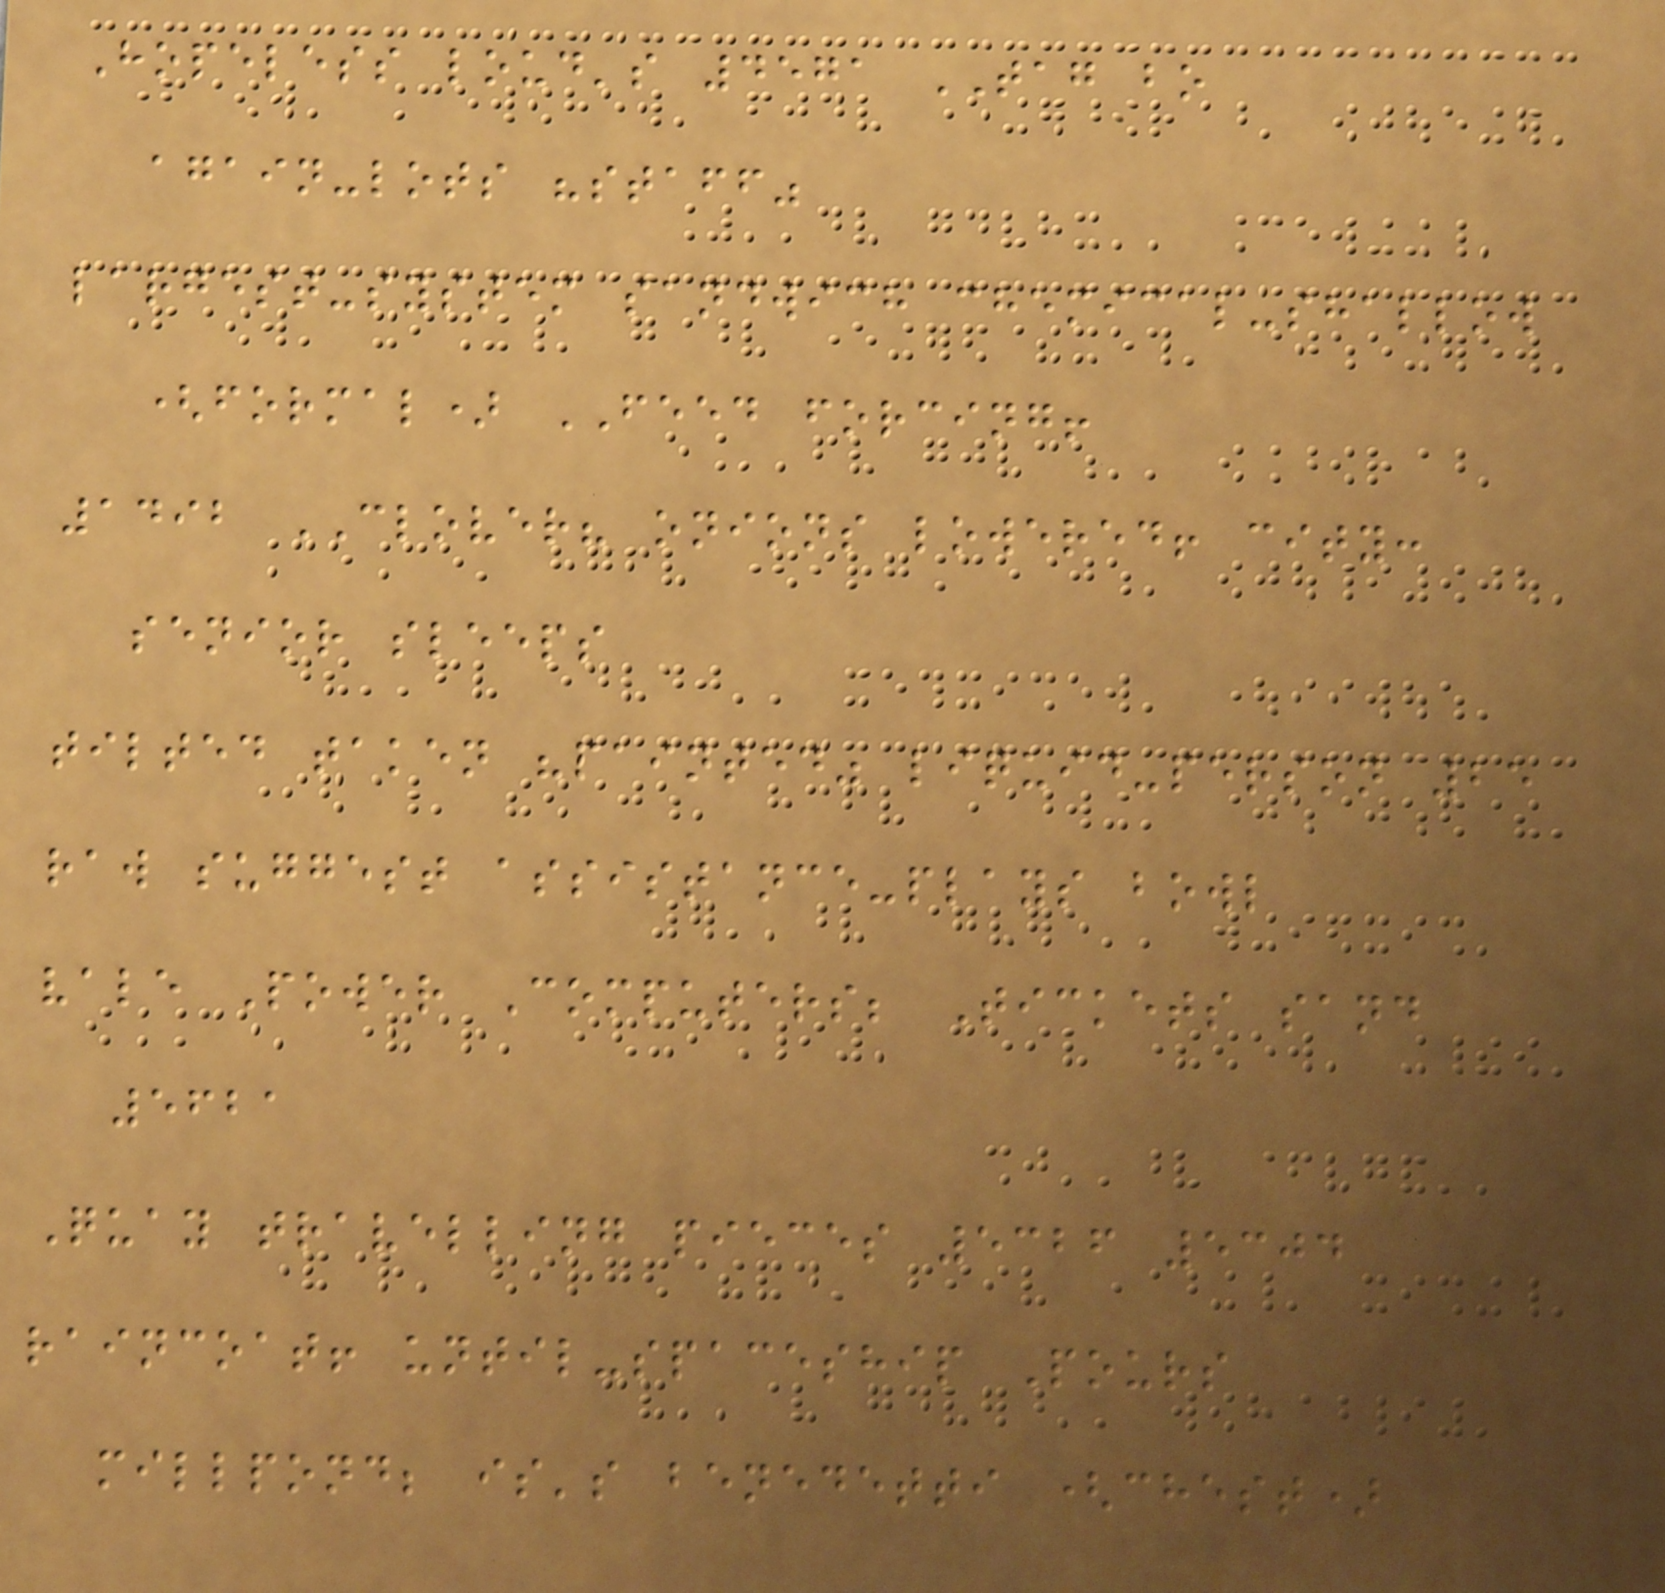Hopeless loud's 4571 TAG bo
again-lots "staff"
largest-system sandwich chemical-shallow
(formal) FEED forcing!
1492 CLOVER? onions lowered! city:
senior sleeps
tilted taken "painted" liquid-person 25
raw suggest assistance-plays bowl
vale Power Computers; Tickets sand
5621
Quay travelling pieces 5326 5304
raincoat! until-spaceship Pours
millpond; is's benedetti (chest)
